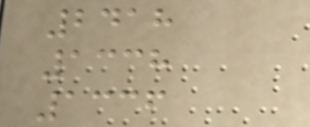2418
1338
1336
